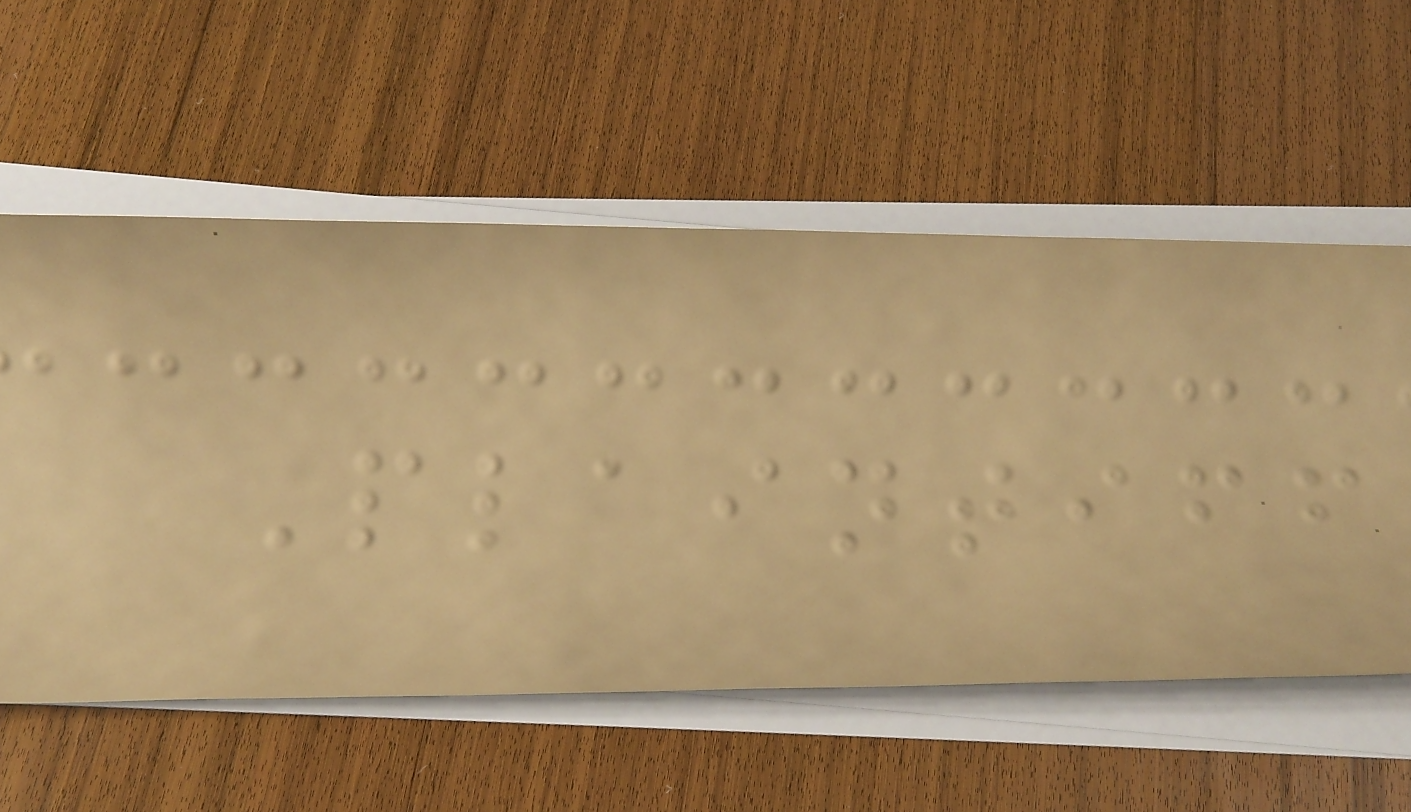Plaintiff
